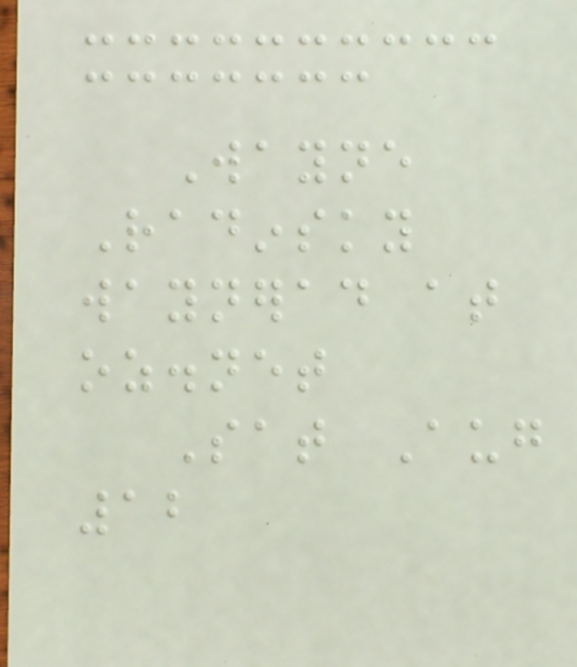Wayne
Radinsky
waynerad at
oz.net
Sat Aug
12
